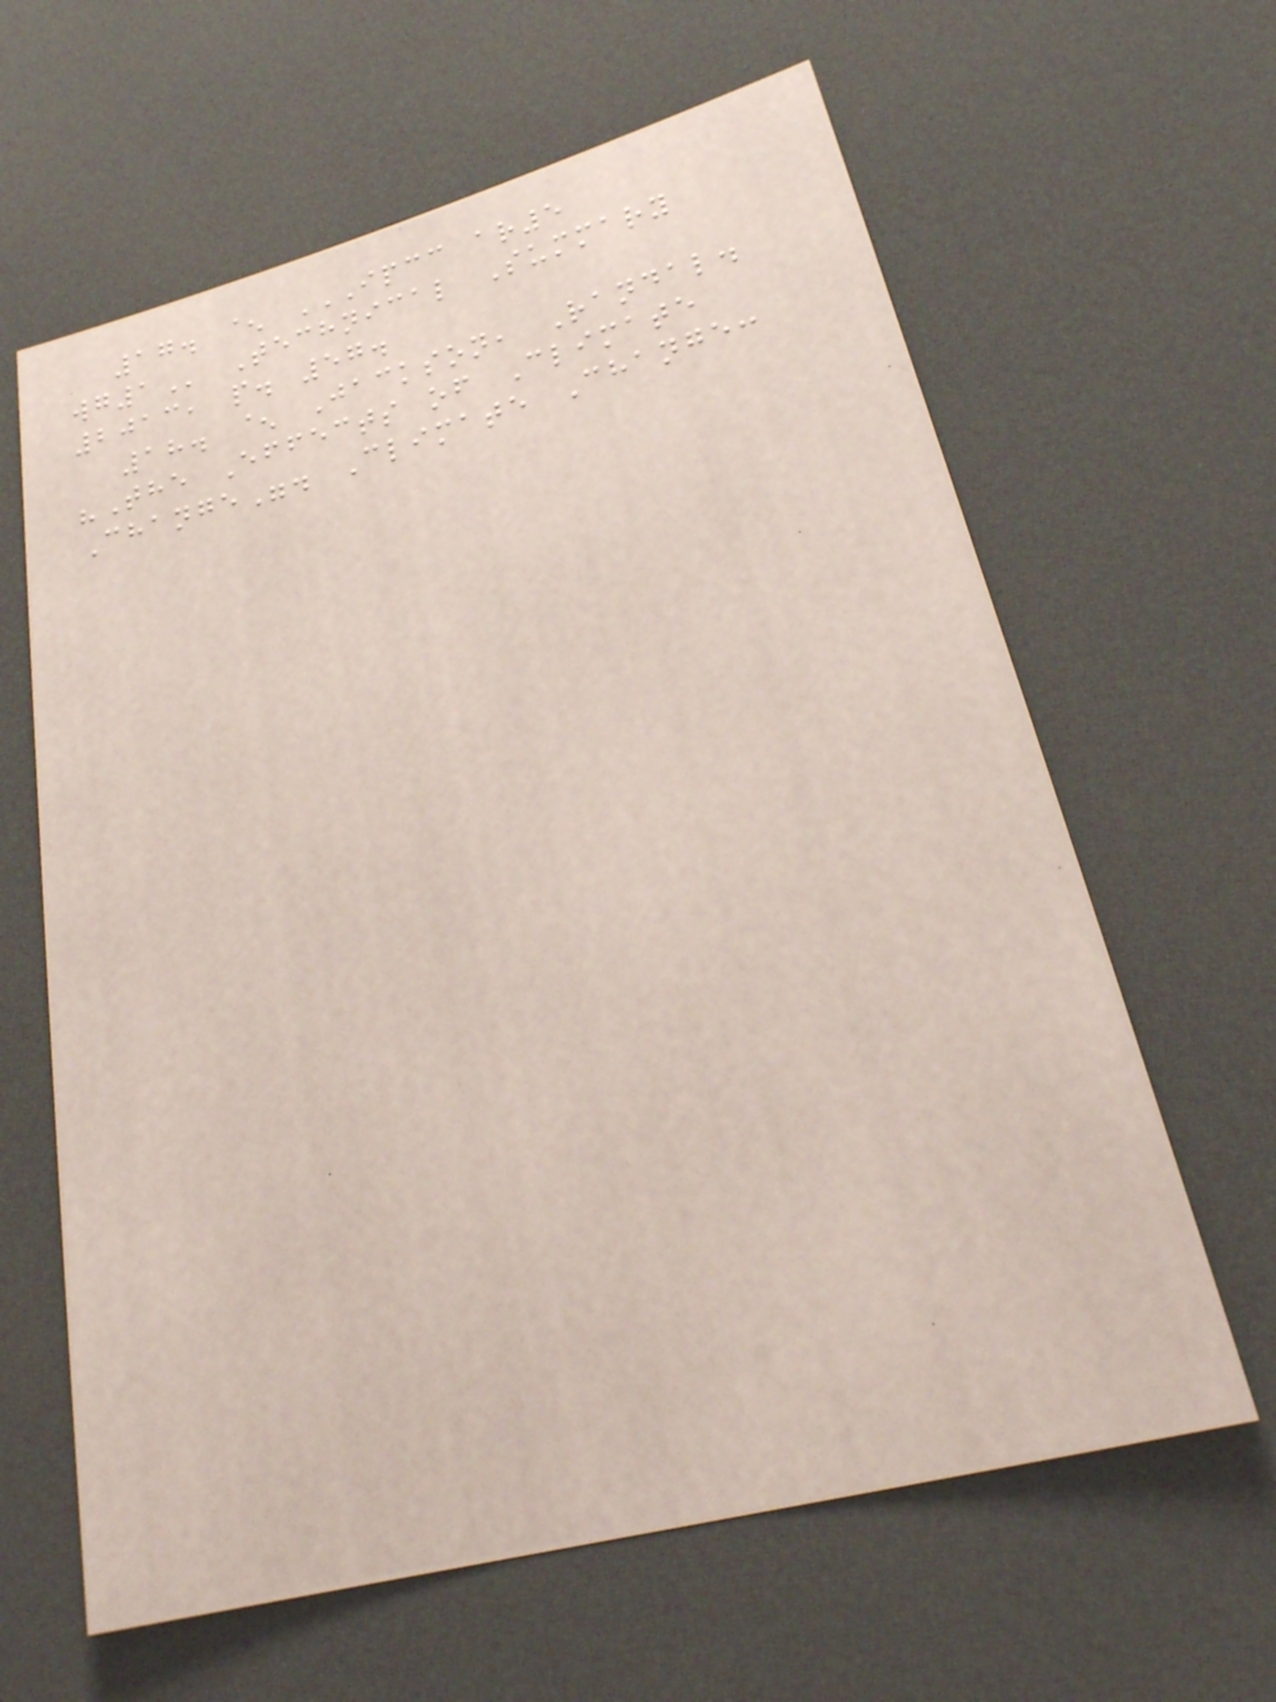17. ^ IPCC AR5
WG1 Technical Summary
2013, p. 57.
18. ^ Jackson, Randal.
"The Effects of Climate
Change". Climate Change:
